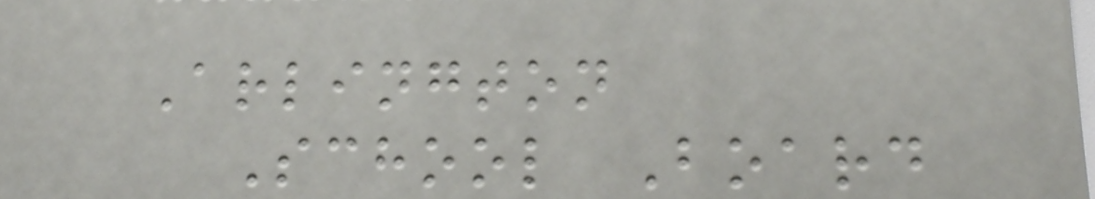Arlington
School Board
